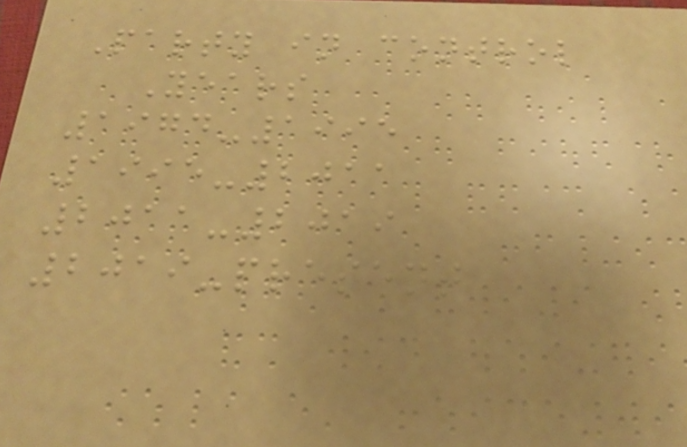Party in control
Years
1974-1995
1995-2011
2011-2019
2019-present
